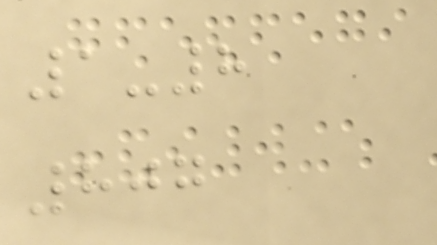1-8
807
